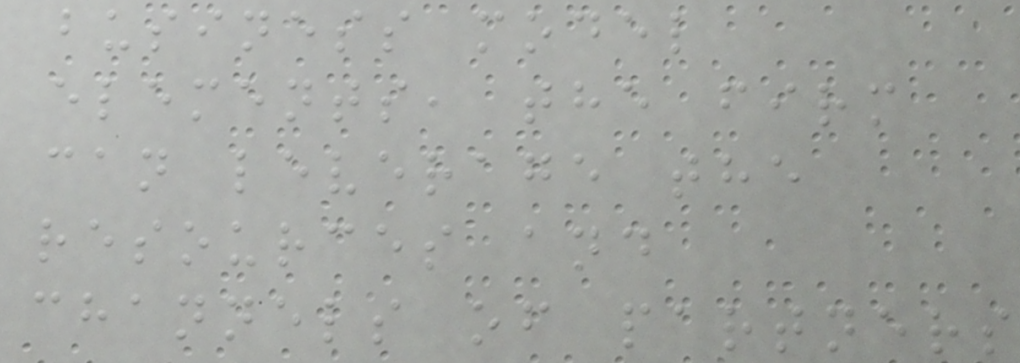business model
elements, the firm
can leverage the
resources and
channels of partners
